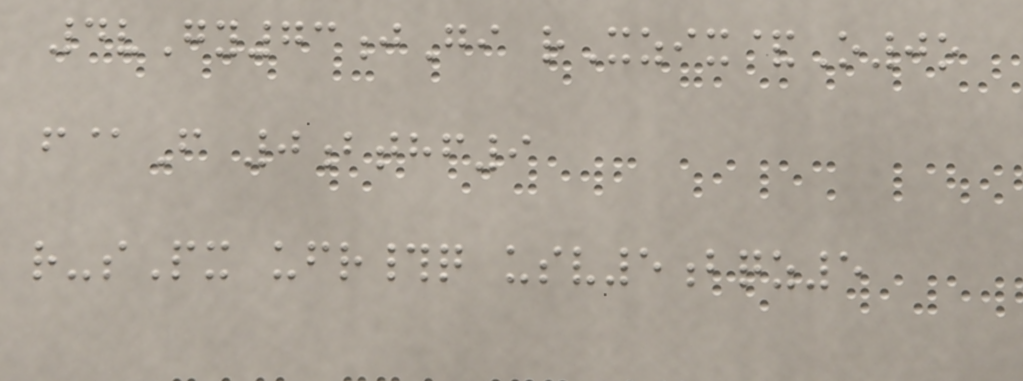4vGy73jGi rXzix&O0o
f@F 0bthf9
r-sPx ufr#q usv5bqz5
